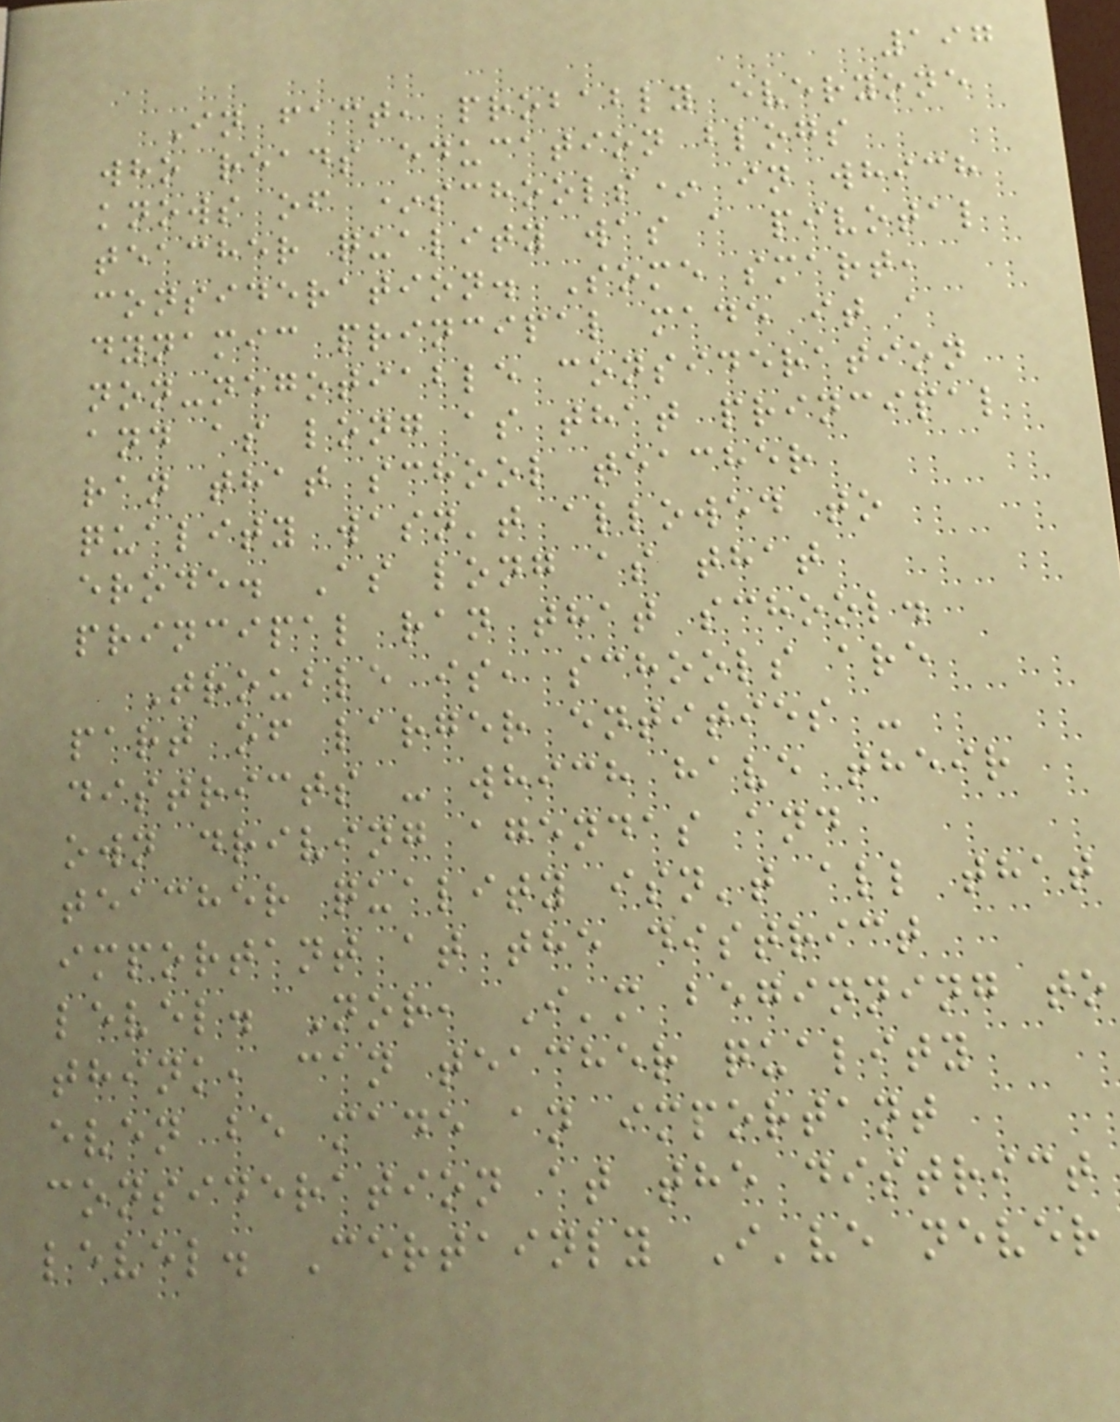197
In fact, probably everyone
who reads education blogs
knows of *schools* in which
teacher quality was a pivotal
consideration. Some smart,
dynamic principal made it a
non-negotiable consideration
and as long as that principal
ran that school teacher
quality wasn't allowed to
erode. As long as that
principal ran that school.
Trouble is, schools are
part of larger entities -
districts - which have their
own driving agendas and
teacher quality isn't all that
important at the district
level. Nor, I'm beginning to
think, can teacher quality
even be made an important
consideration at the district
level. Certainly I've never
